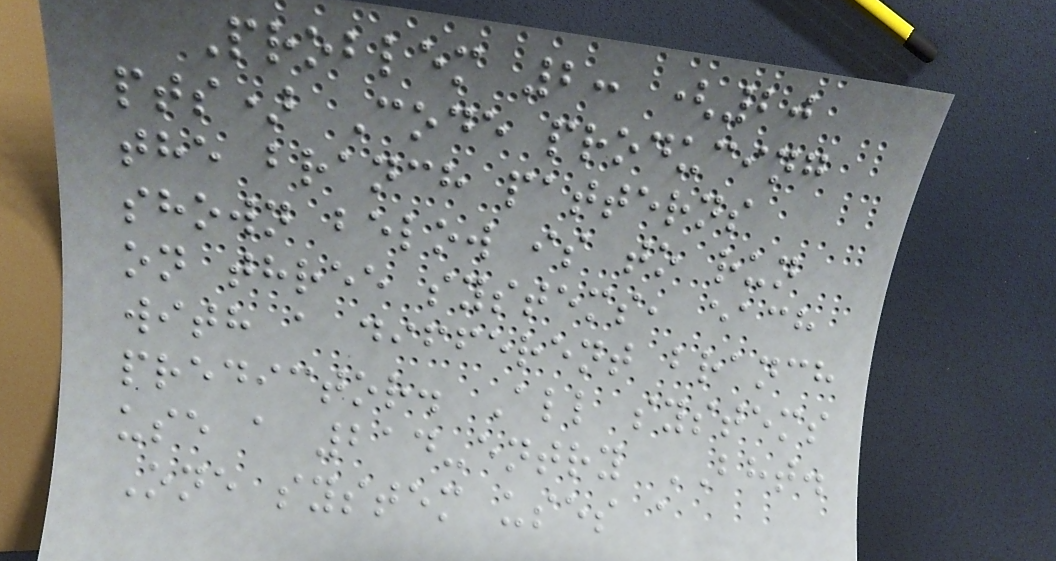Problem 2: (20
pts) Code producing
the branch patterns
shown below is to run
on three systems, each
with a different branch
predictor. All systems
use a 214-entry BHT.
One system uses a
